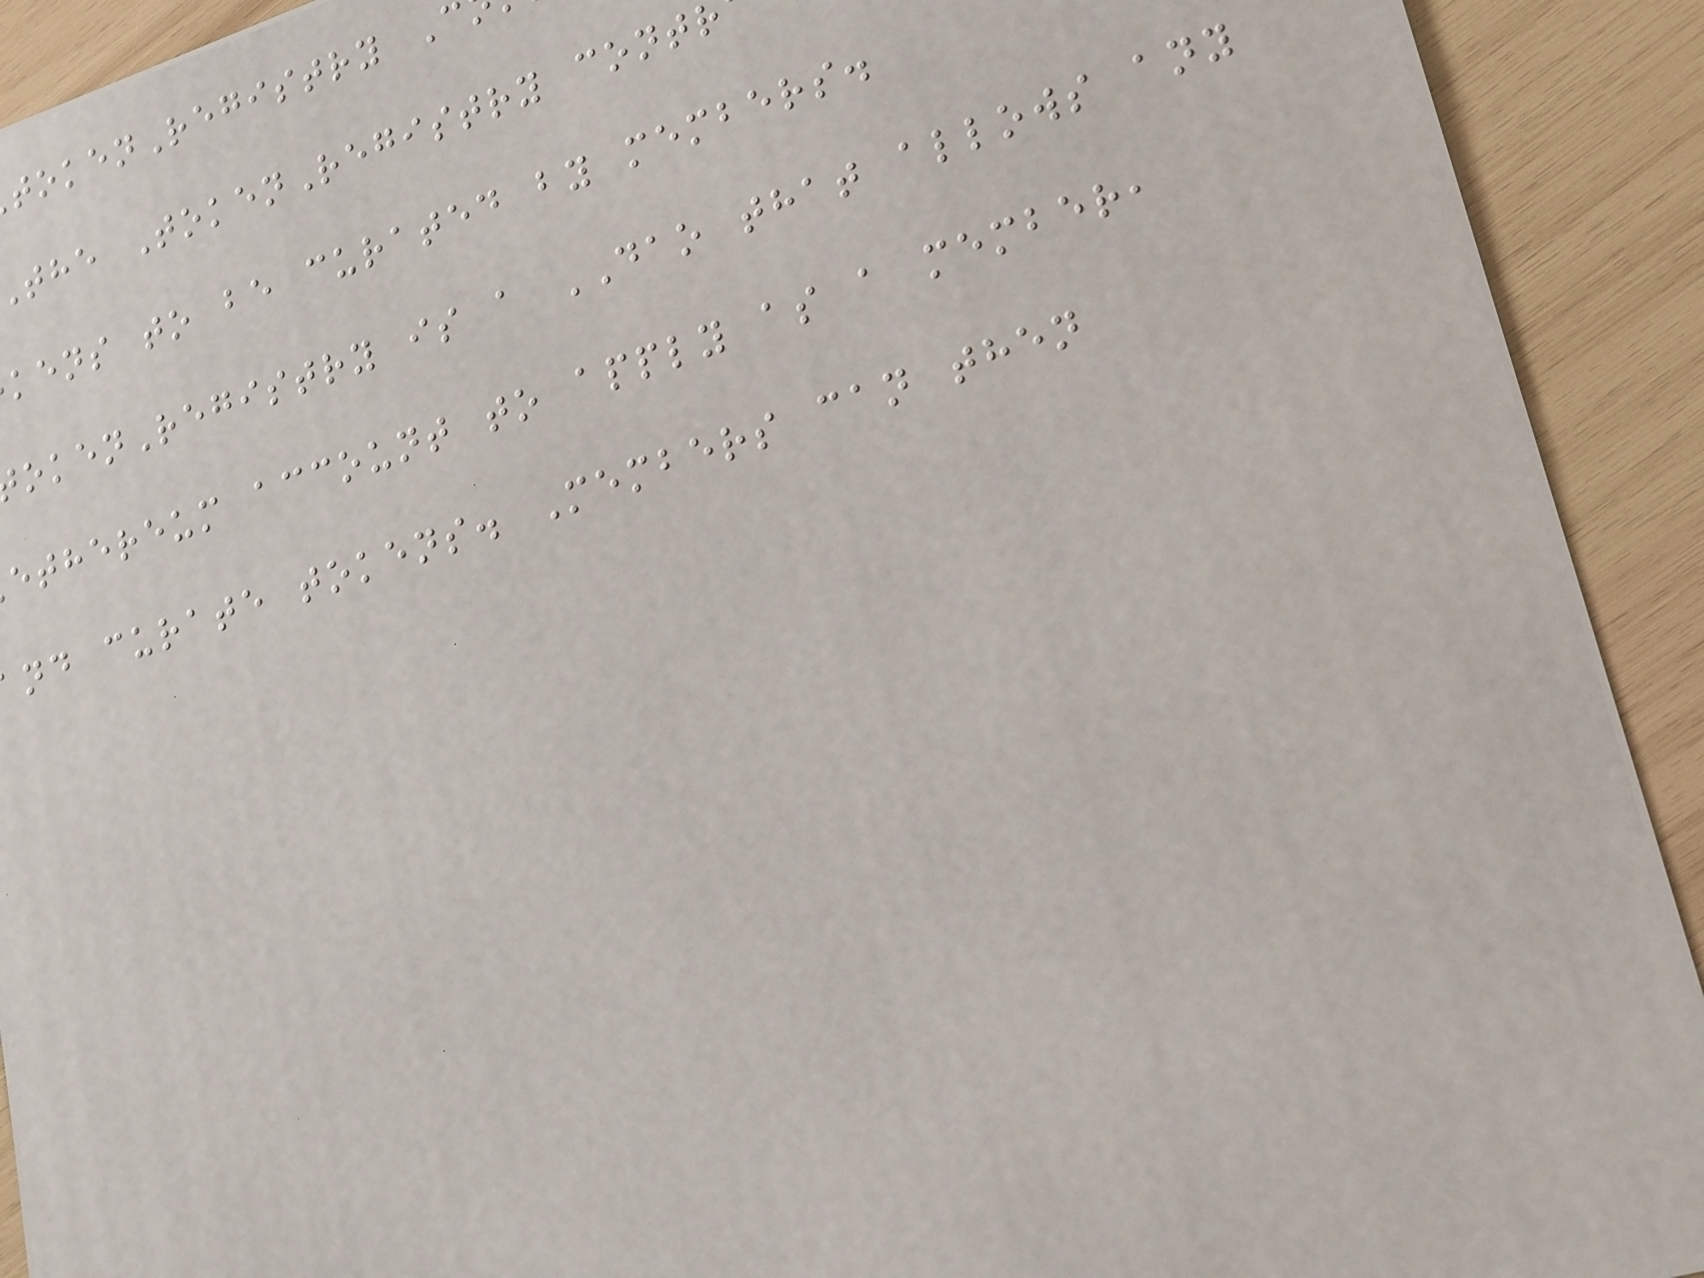okenRegistry C
the TokenRegistry cont
kens to be curated by members.
okenRegistry is a DAO that allows any
ethereum account to apply as a member,
nd curate tokens. Members can then
